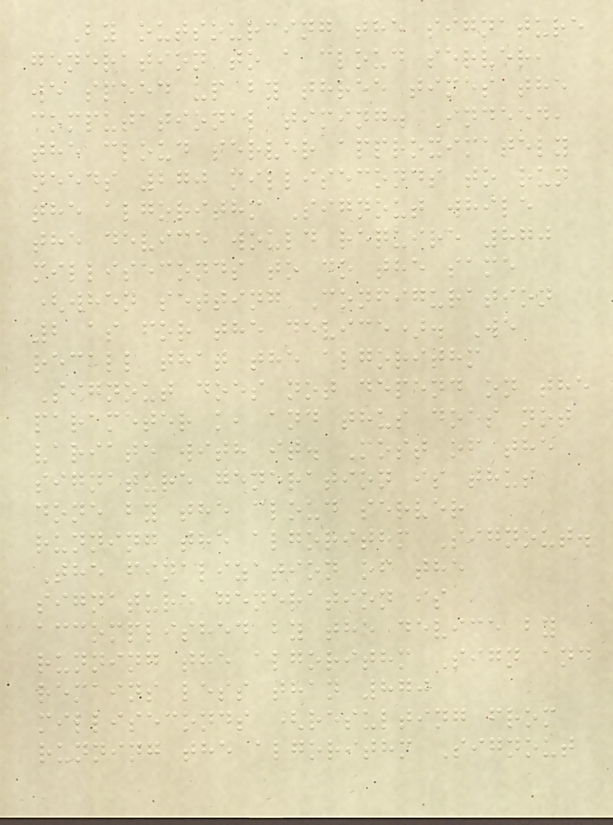By outsourcing the signature
generation to a cloud server,
we speed up by three times the
computational timing. Indeed,
the cloud server approximately
needs 270 milliseconds to run
the algorithm Signout while
the device would require 870
milliseconds to do the same
(when setting Configuration
2 as for the device). We
recall that the algorithm
Signout does not depend on the
parameter k, and thus does not
variate with it. Most of the
signature generation is thus
done by the cloud server
running the algorithm Signout.
The finalization of the
signature generation is
accomplished by the device by
running the algorithm Sign and
remains less than 870
milliseconds (resulting from
running the algorithm Signout
